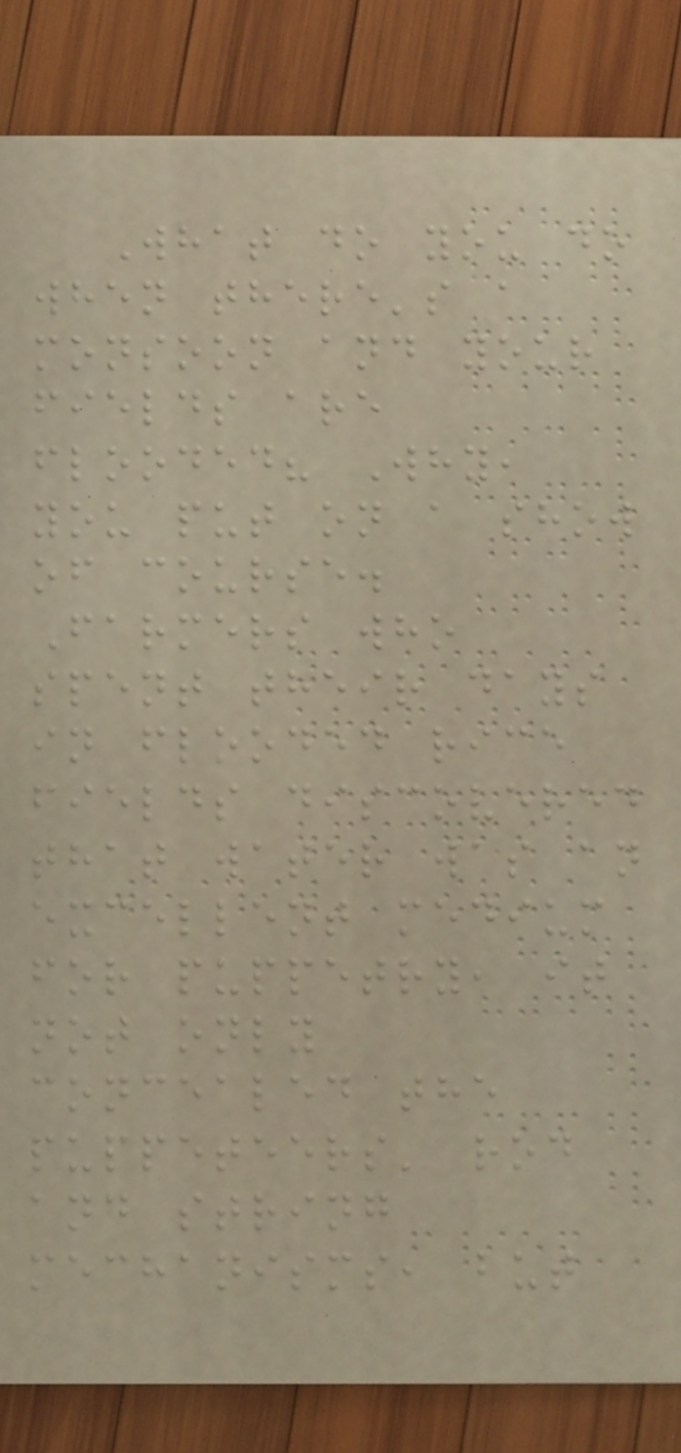What do you do
when there's a
monsoon and your
fields are
flooded? Why,
you put on a show
of course.
Farmers who
spent their days
in flooded rice
fields discovered
that water was an
excellent medium
for puppetry, it
not only
concealed the
puppeteers' rod
and string
mechanisms, but
